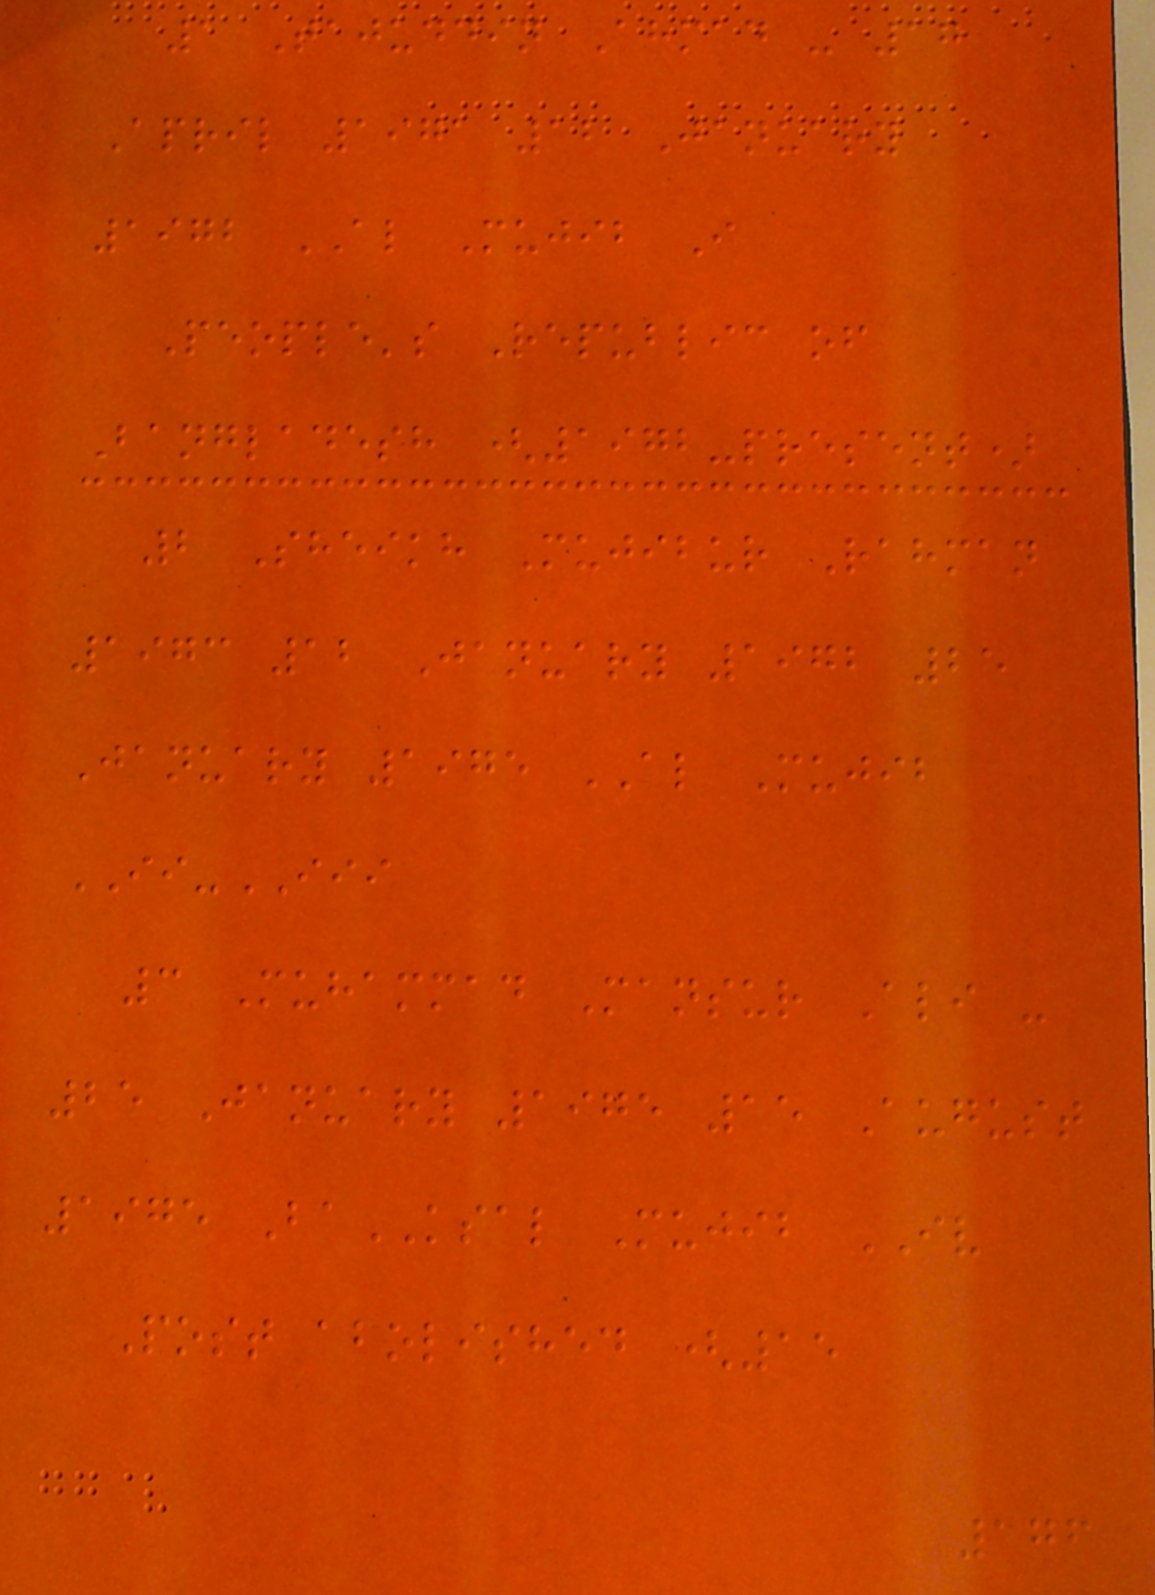1 Tajuddin Ahmad - 17
April 1971 12 January
1972 AL Mujib I
People's Republic of
Bangladesh (1972-present)
2 Sheikh Mujibur Rahman
1973 12 January 1972 25
January 1975 AL Mujib
II-III
3 Muhammad Mansur Ali -
25 January 1975 15 August
1975 BaKSAL Mujib IV
Post abolished (15
176
